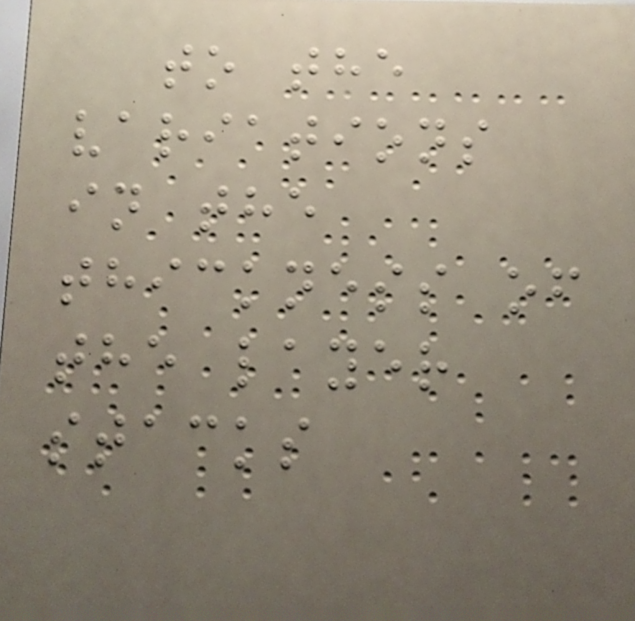to the
variations
in the
thickness of
the layer
stacks
